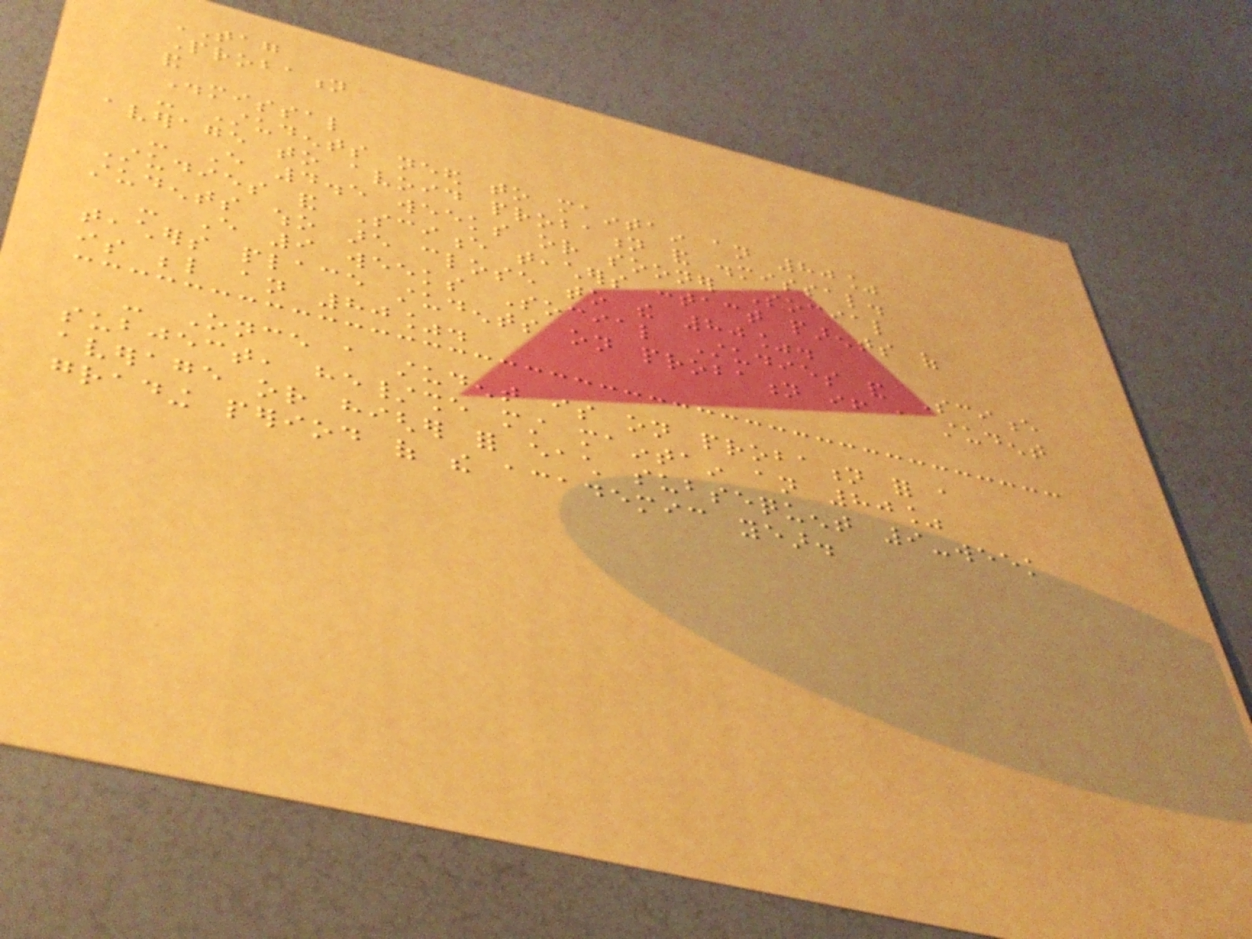TAG
Probation
and
Dismissal
- Students need to maintain an 80%
average to avoid probation and dismissal.
- Every 4.5 weeks or sooner Social
Studies and Science teachers contact parents of
students who are close to the 80%.
- Every 9 weeks Social Studies and Science
teachers place students on probation if a student
is below an 80%.
- Once a student is on probation for a
subject, he/she must maintain an 80%
average or higher for each subsequent 9-week
grading period of the academic year.
